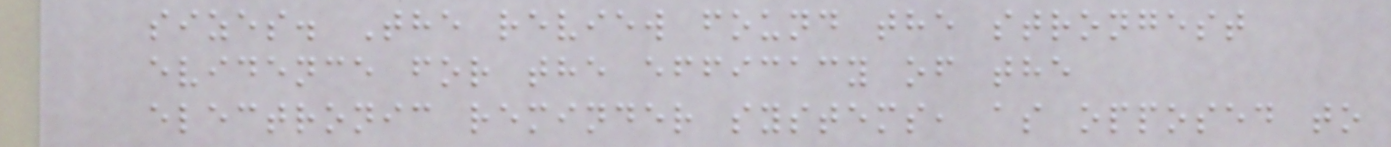sizes. The review found the strongest
evidence for the efficacy of the
electronic reminder systems, as opposed to
